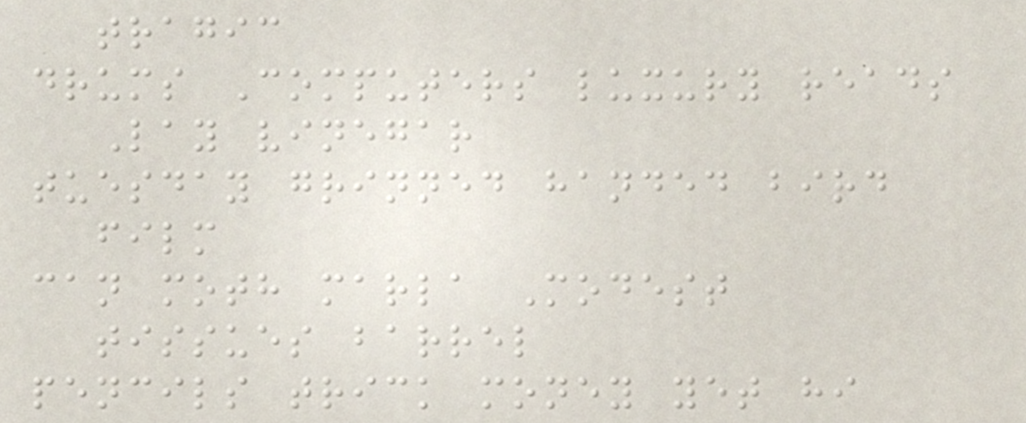tragic
drums Computers luxury reads
Lay vinegar
tuesday grinned handed bird
film
can moth marla Modest
tissues barrel
pencils trick money yet hi
